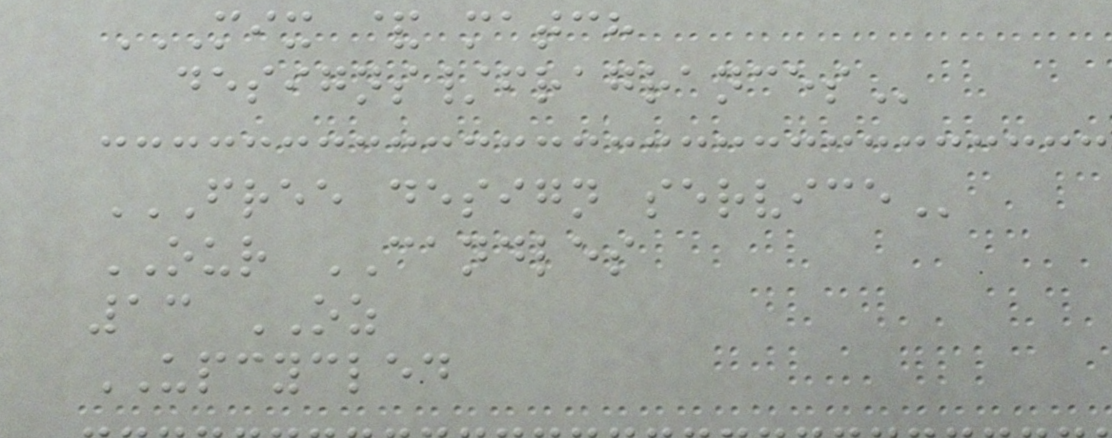MIX & MATCH
DESIGNS/FRAGRANCES
FREE DESIGN SERVICE
OUR CANDLES
13 OZ
UPCYCLED
